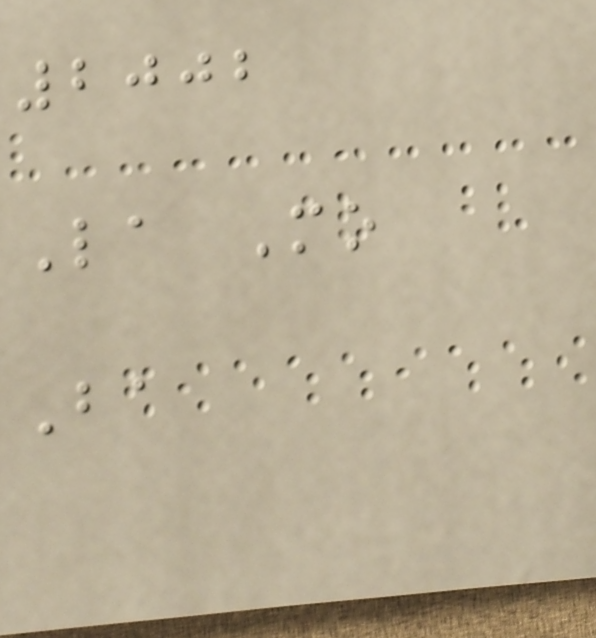2002
La Mo
Ba
